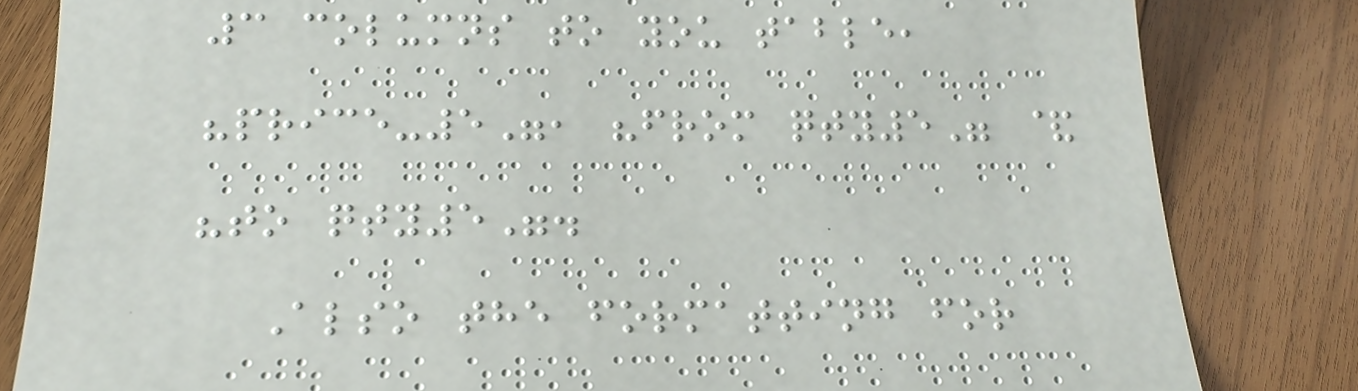3 columns to you table,
"price-5", "from qty5" &
"to qty5".
Also the formatting for
